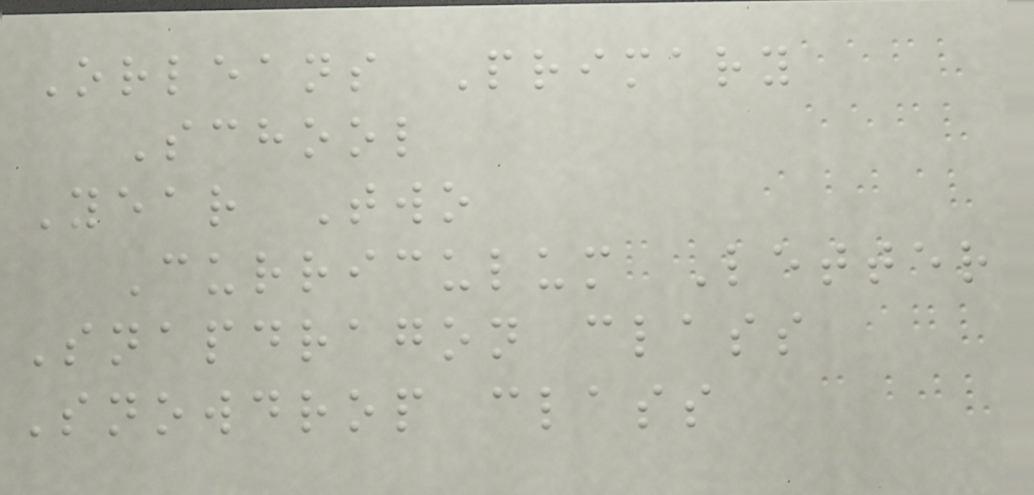Orleans Primary
School
Year Two
Curriculum Letter
Snapdragon class
Snowdrop class
